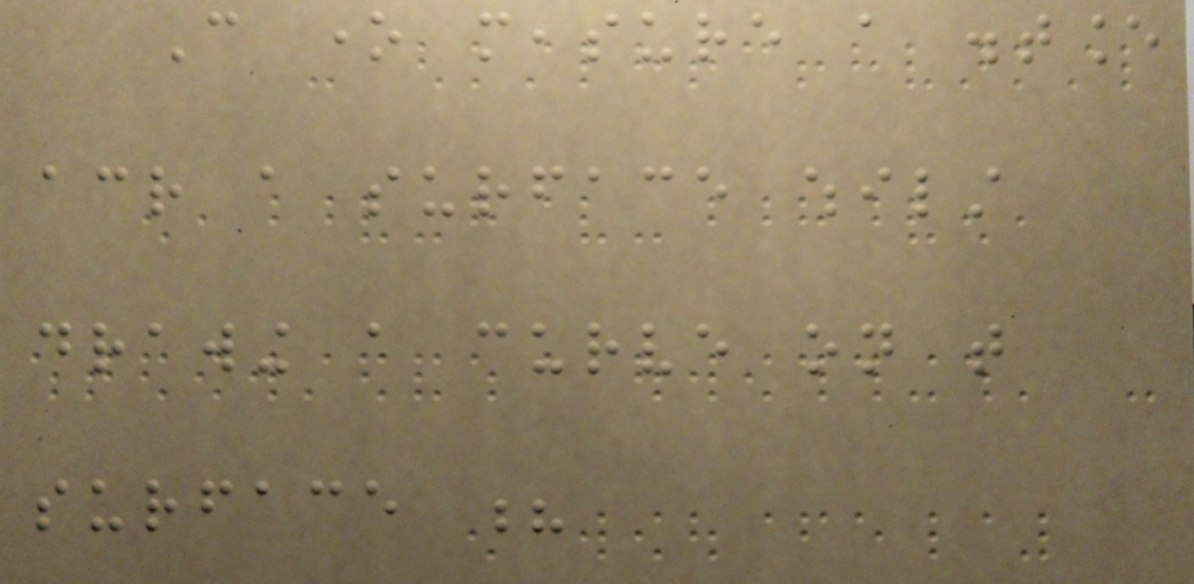Can one measure a distance
across a surface whilst
drawing a curve on that
surface ?
